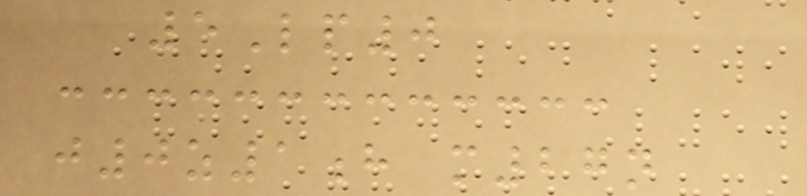5Lp0
j0z1h m27n
